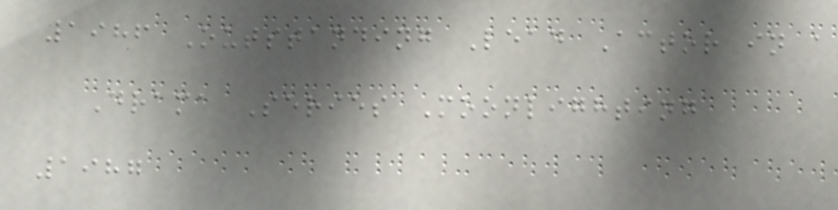1986 Outstanding Lead Actor in a
Drama Series Moonlighting
1987
